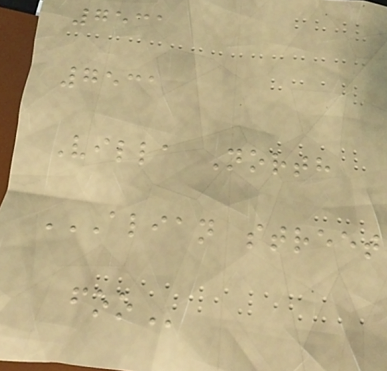7531
7531
Villa North
ALIAN STREET
FOO
